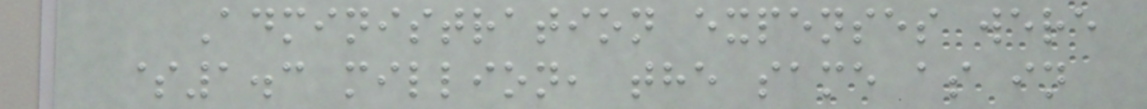Administration expenses were
$1.3 million, the same as in
